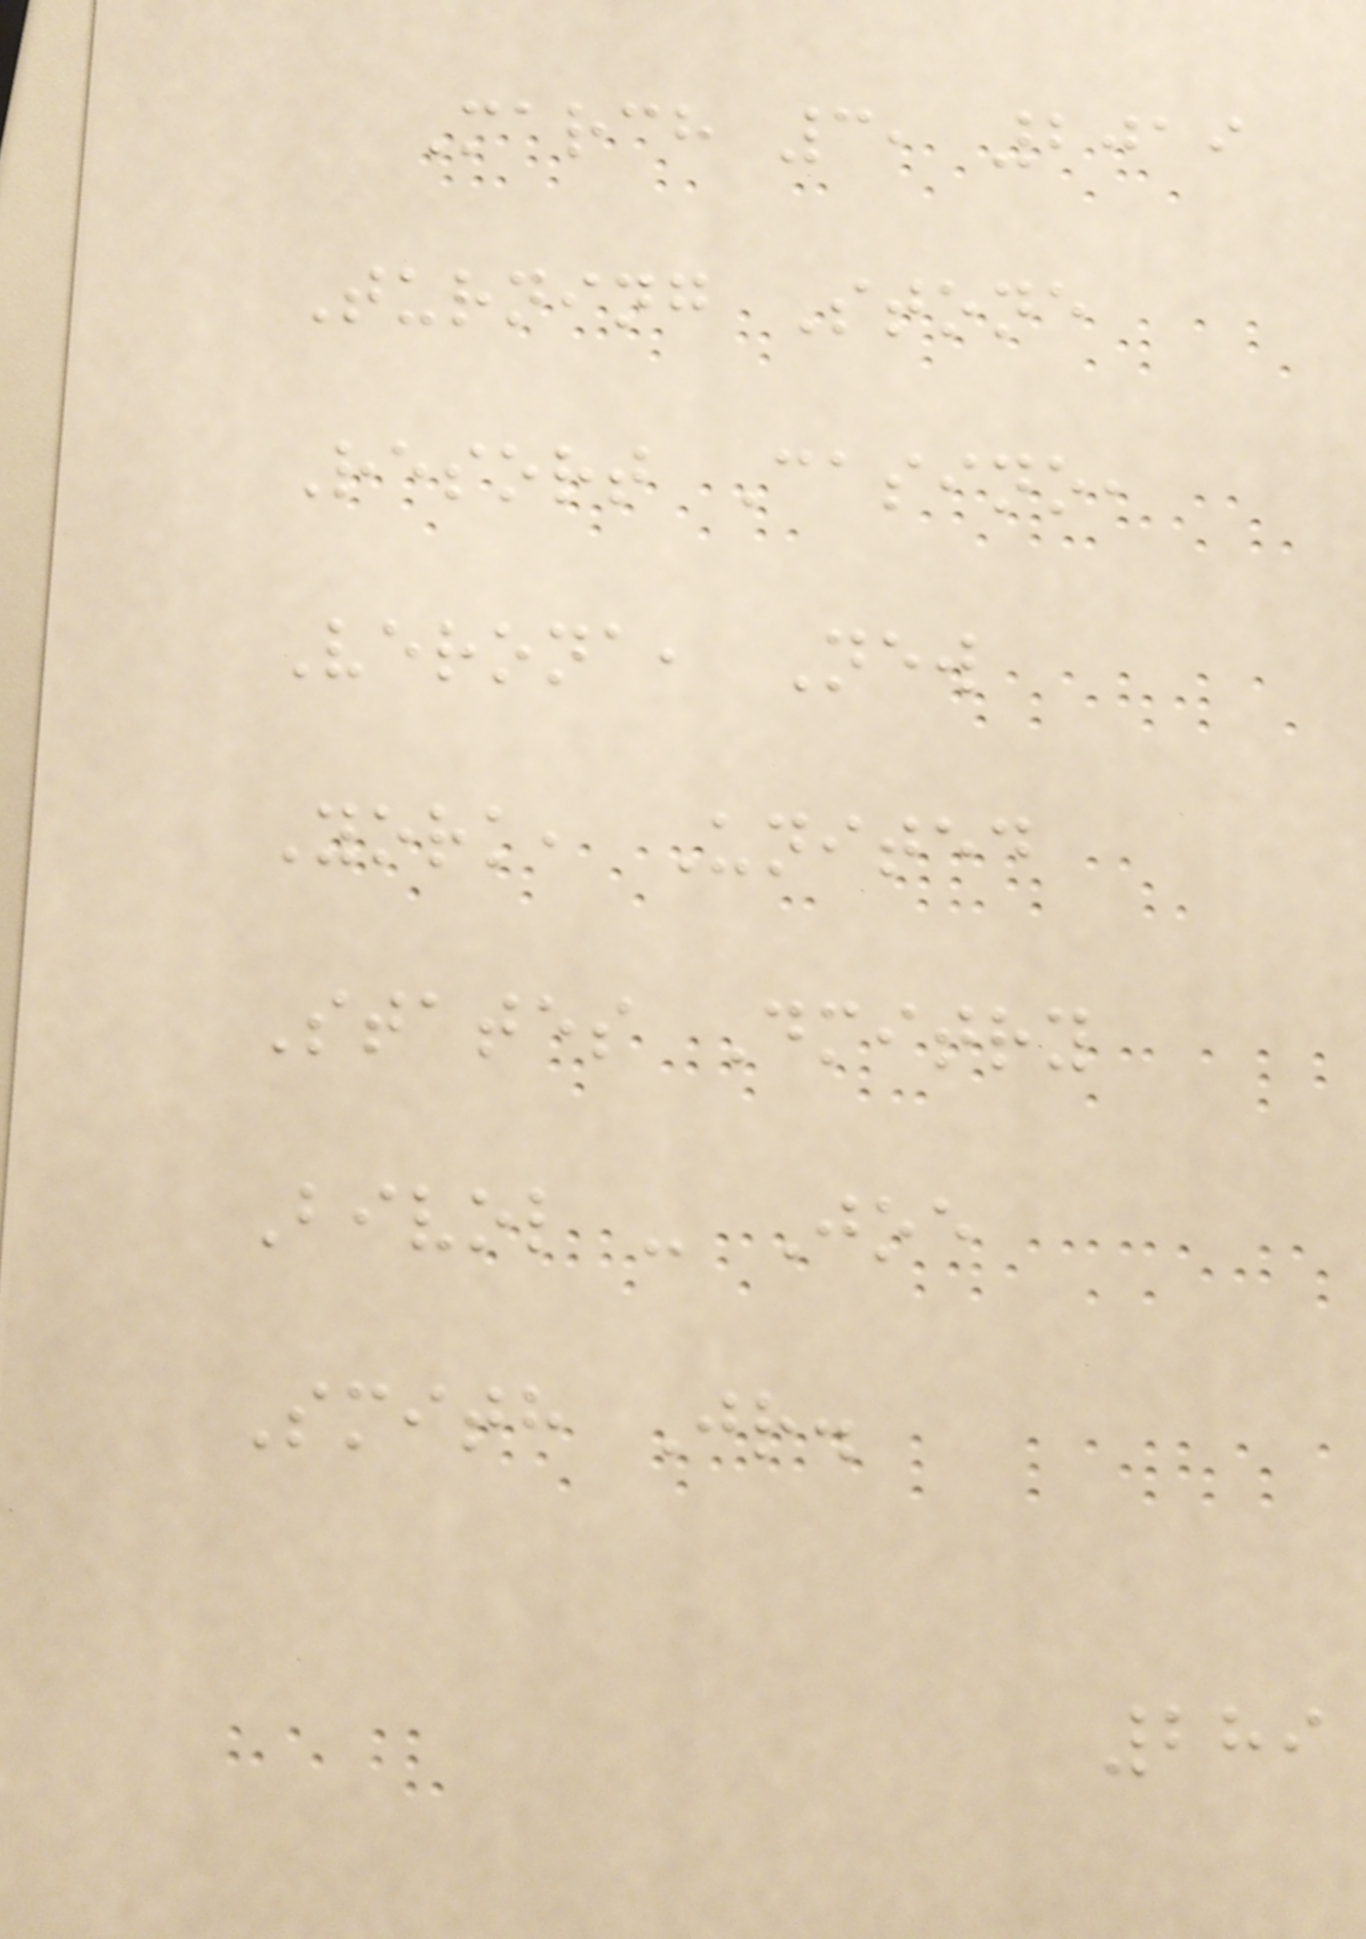March 3, 2019
Turning Stone
Resort Casino,
Verona, New
York, United
States Dmitry
Bivol - Joe
Smith Jr.
289
